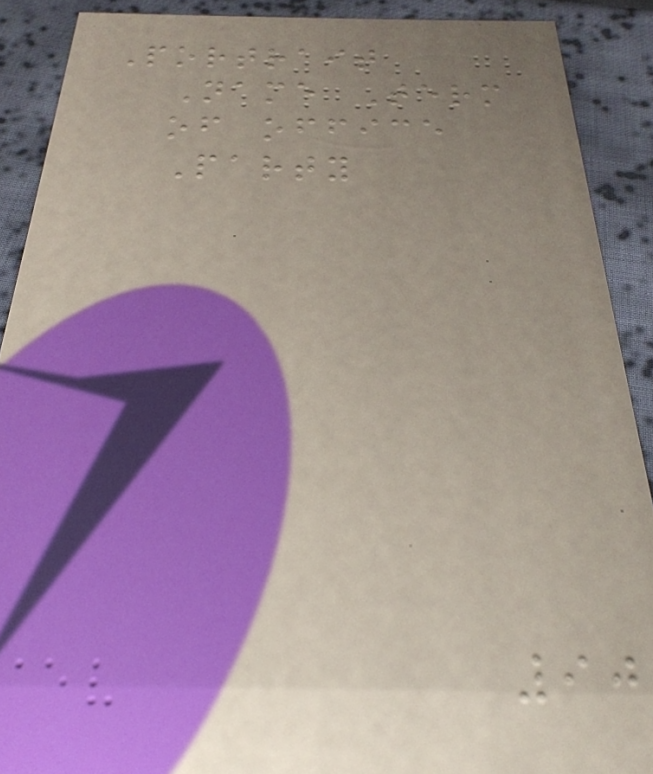Portrait
Name Term
of office
Party
90
